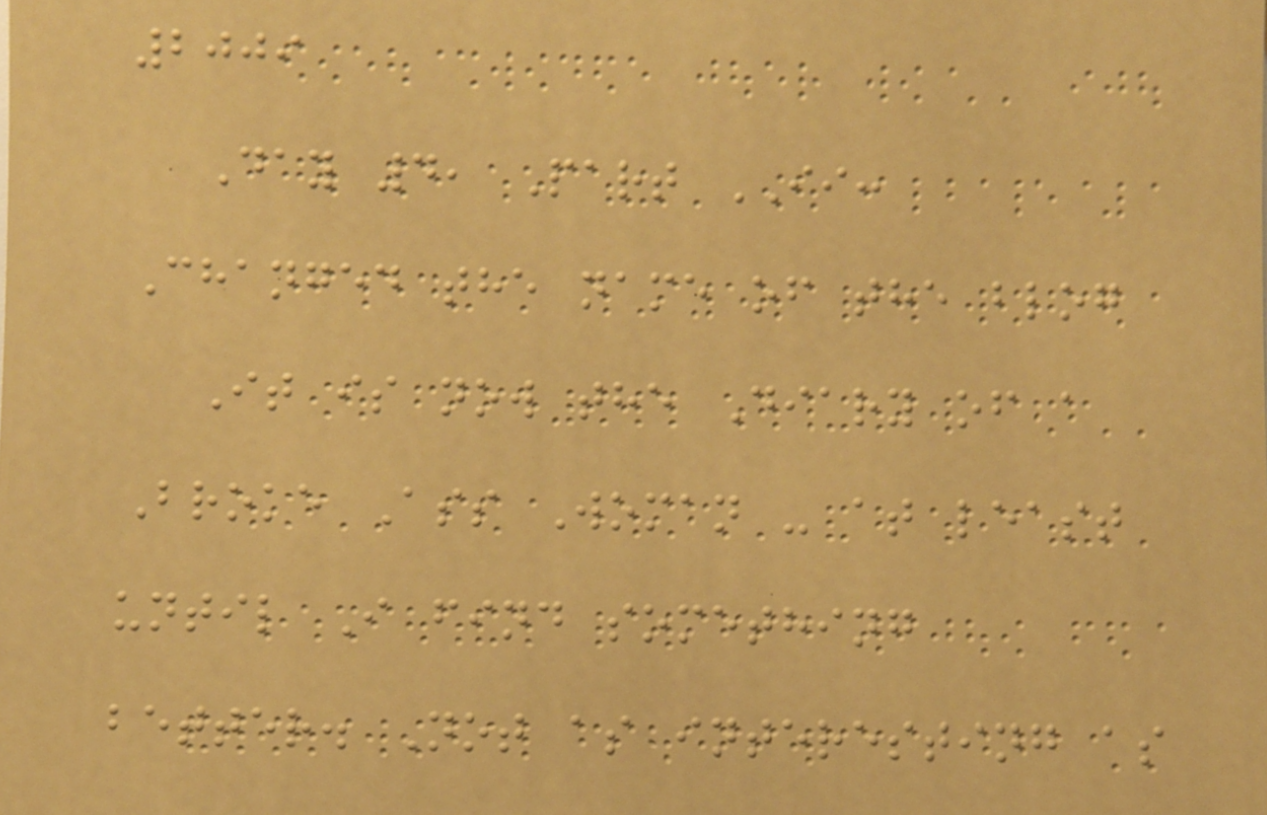2009
Day 4, Part II:
Changed the name of the blog
It is now the Diary of a
Broke Ass Woman - at least
until I find something
better. Not as interesting as
